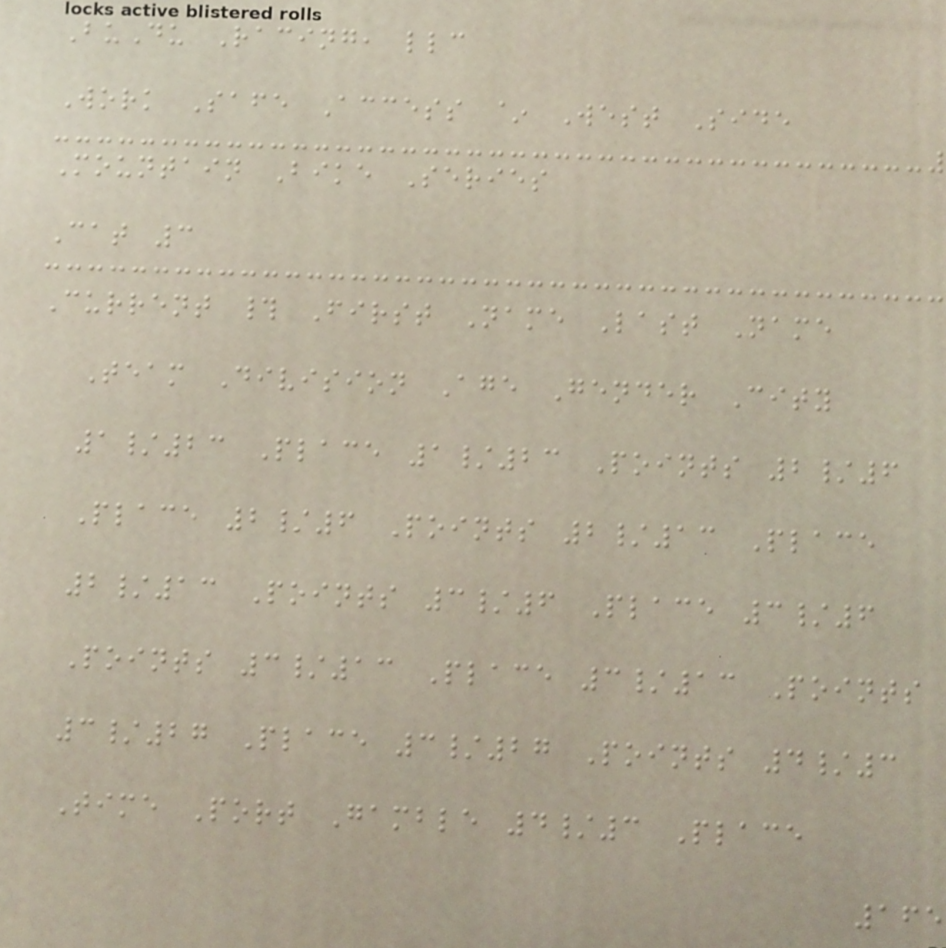BuDu Racing, llc
Work Safe Access ~ West Side
Mountain Bike Series
Cat 3
Current # First Name Last Name
Team Division Age Gender City
1/23 Place 1/23 Points 2/6
Place 2/6 Points 2/13 Place
2/13 Points 3/6 Place 3/6
Points 3/13 Place 3/13 Points
3/27 Place 3/27 Points 4/3
Time Port Gamble 4/3 Place
165
